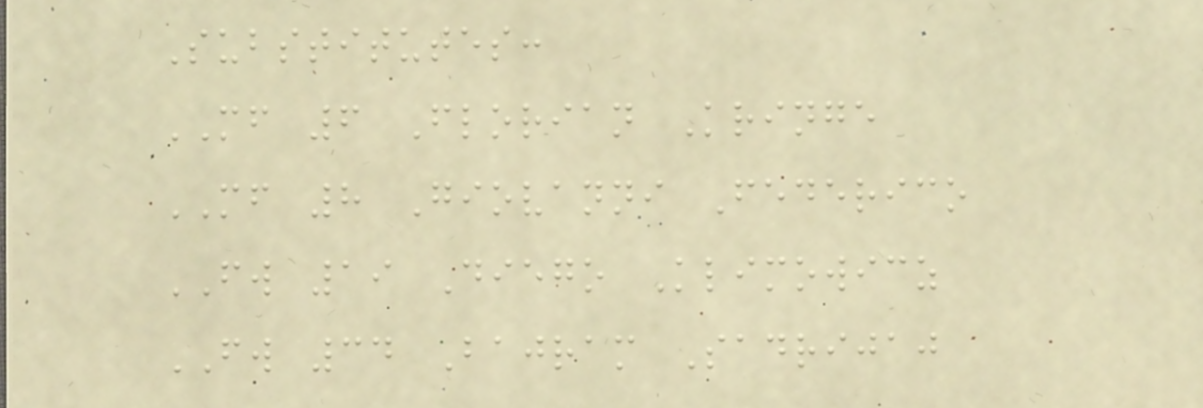Substitutes:
MF 6 Florian Kringe
MF 8 Giovanni Federico
FW 19 Diego Klimowicz
FW 34 Bajram Sadrijaj
